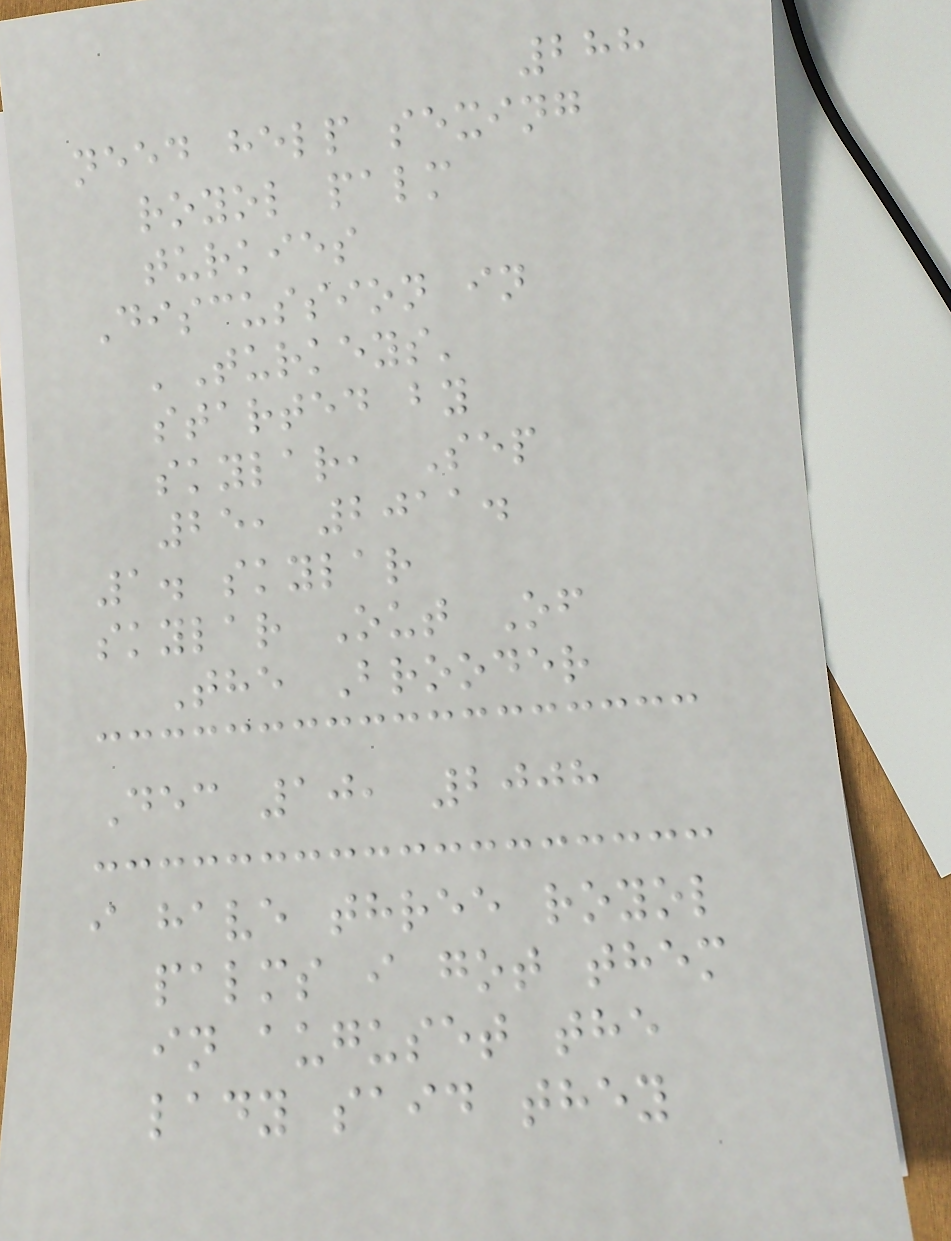288
need help sexing
royol palm
turkies
Discussion in
'Turkeys'
started by
skylar, Sep
25, 2011.
1. skylar
skylar Out Of
The Brooder
Dec 10, 2008
i have three royol
palms i got them
in auguset the
lady said they
